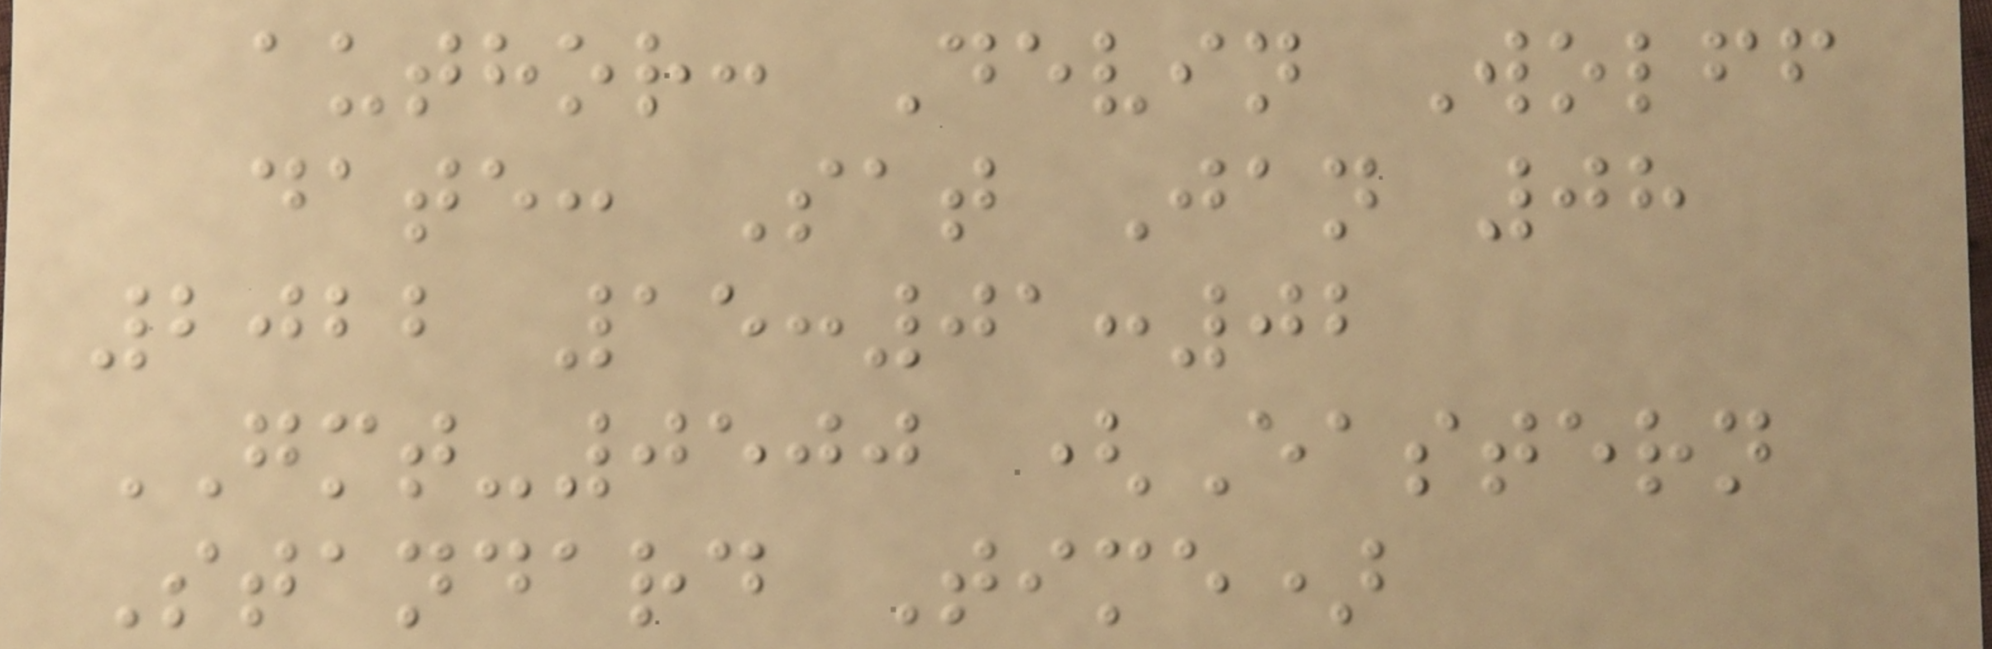author: Devin Wolff
date: Sat Jan 08
2022 15:01:02
GMT-0500 (Eastern
Standard Time)
